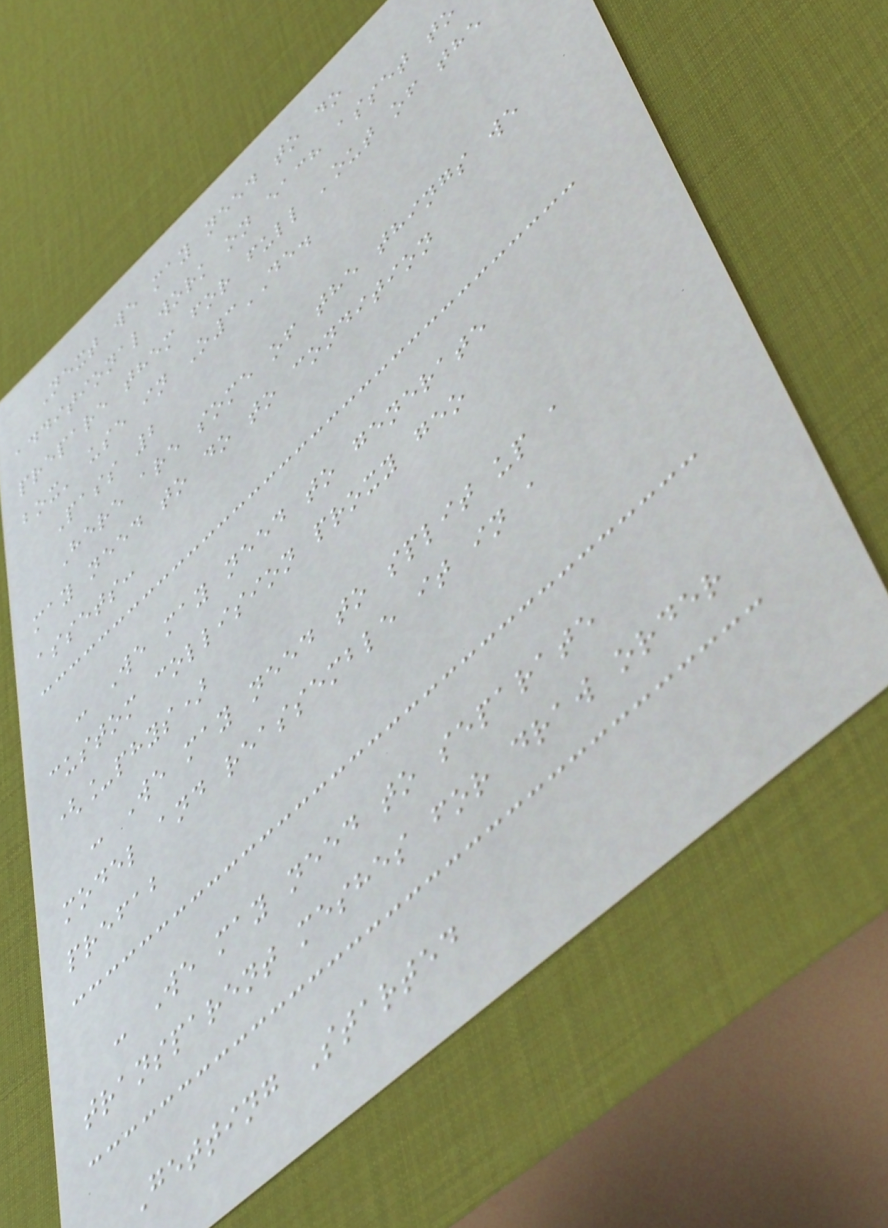Next we may need to do
additional work on each asset to
prepare them for full 'out of the
box' use in O3DE.
Pass 2
Here are some of the things we
may need to do to condition
assets:
- We may need to generate
custom collision proxy geo
(_phys)
- We may need to split up a
model and reassemble it in a
prefab
- We may need to separate
transparent meshes for draw order
Getting Started
